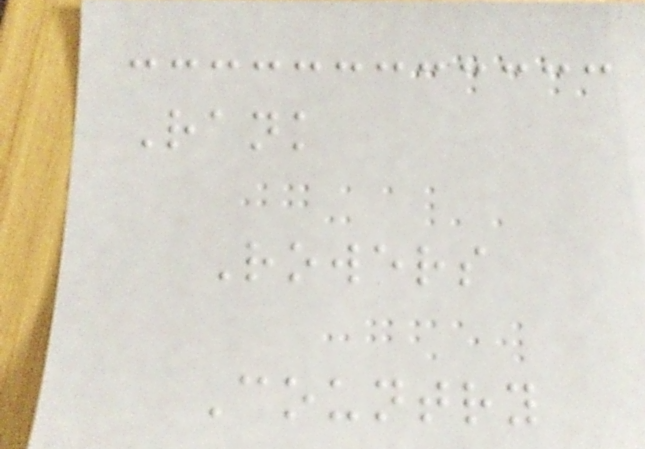Rank
Rowers
Country
